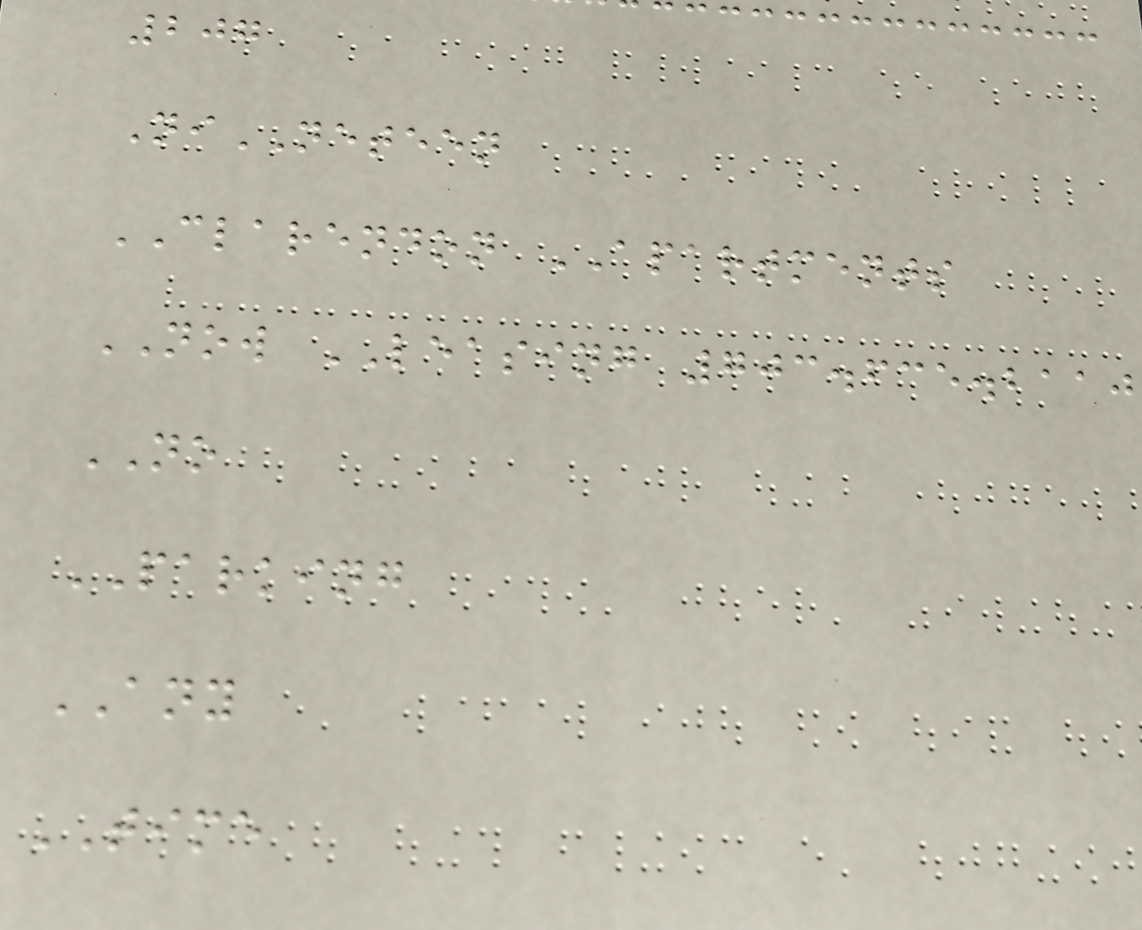207
NiNETEEN
CLARENDON APARTMENTS
NOW LEASING 703.635.2110
NO
PARKING
ANY
TIME
